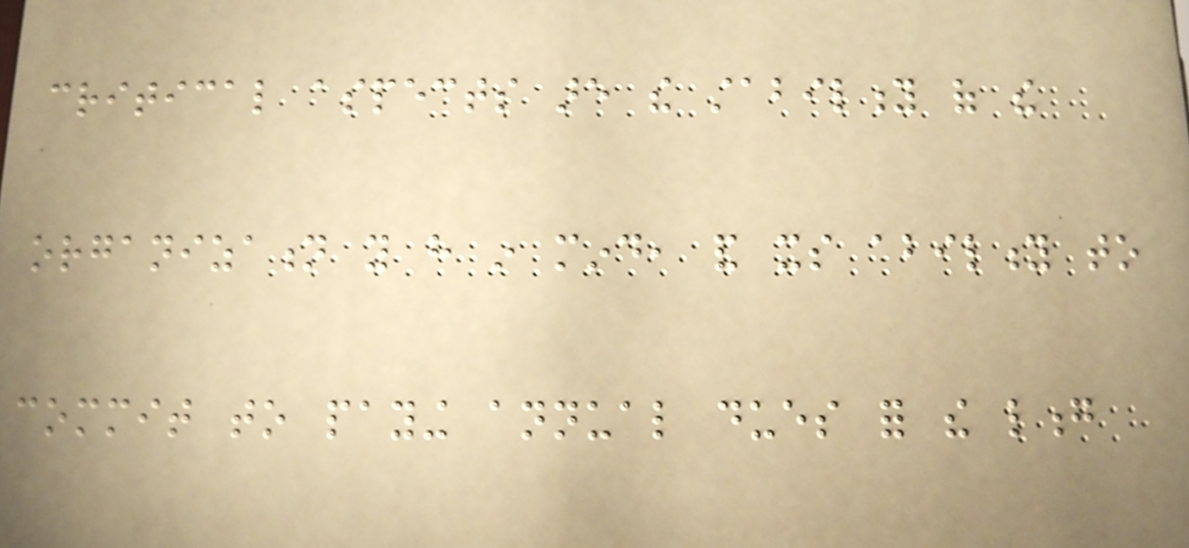critical aspects are the stability of the
organization you have in mind, and its ability to
commit to paying annual dues for the long
